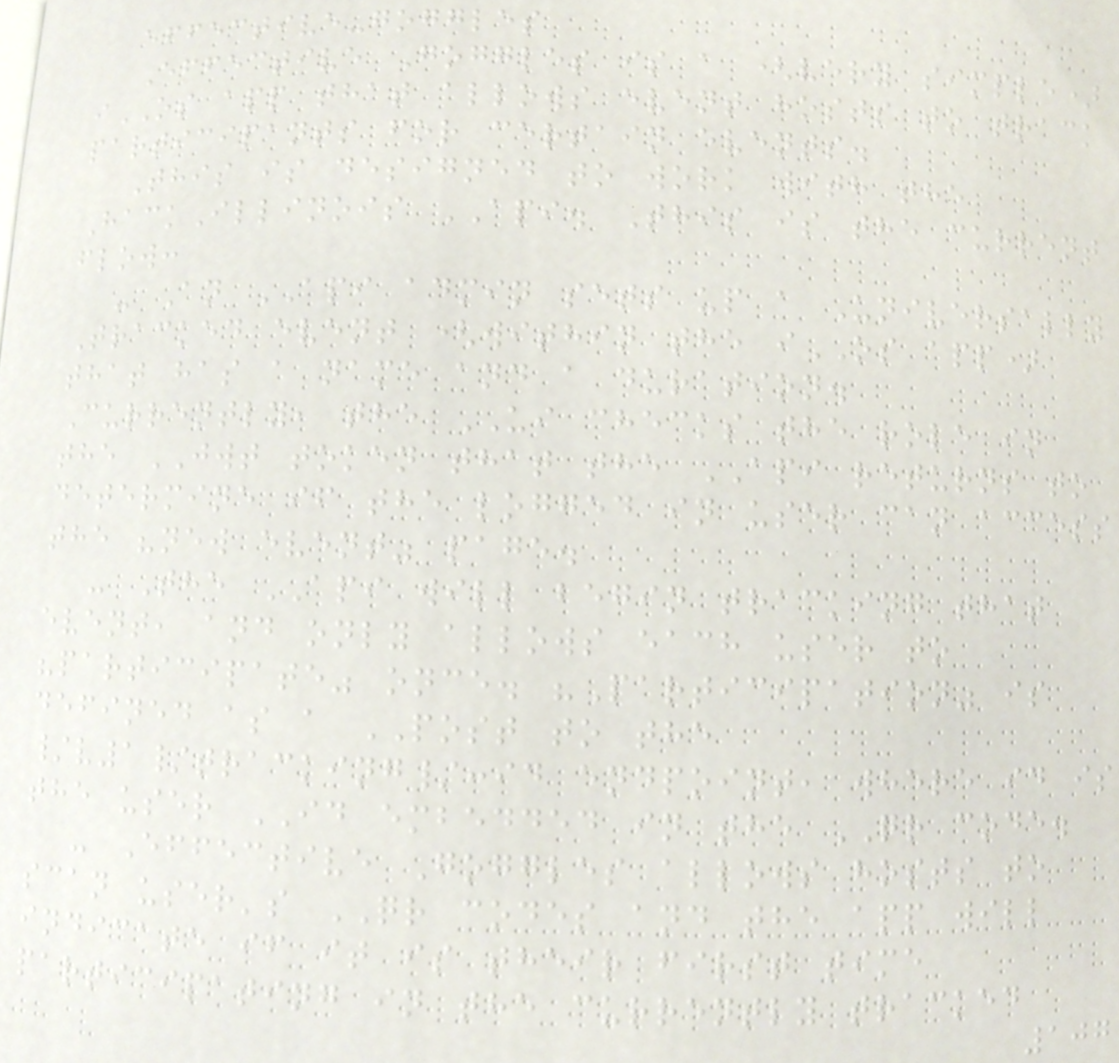effective-goggles
Effective Goggles is a (very simple)
iOS app that allows event hosts to track
participants for certain events.
This is designed to work with the
HackIllinois API. This is the current
flow:
- An API admin sets up a Universally
Tracked event (within the iOS app)
that has a name and a duration.
Currently, the UI checks the role in
the JWT token that the API returns to
determine if the logged in user can access
the "new event" page.
- The API will begin tracking that
event, and only allows each user to
"participate" once. "Participation" is
defined as a POST to the
/v1/tracking/:id endpoint, where id is
the user ID embedded in the QR code.
- Effective Goggles allows hosts to
scan user's QR codes and the app will
indicate if it is their first time
participating in the currently tracked
107
